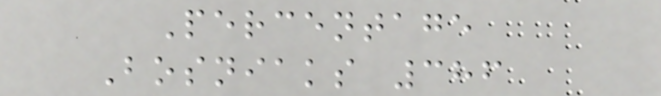Percentage
Bosniaks 386
